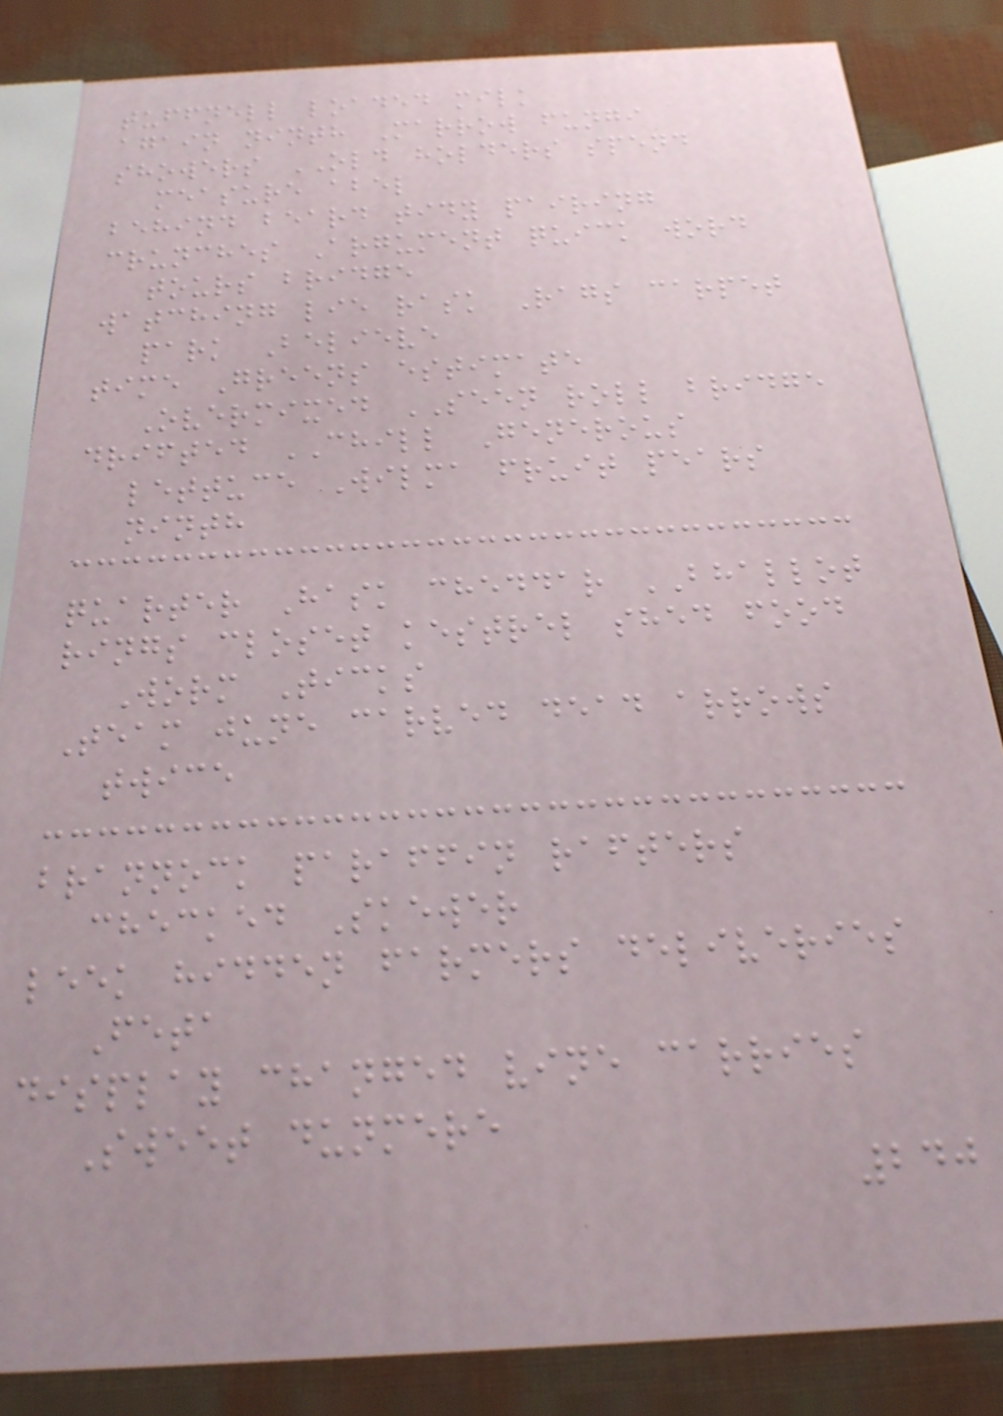tuffnell loaded milk
again ninth Marrow fungi
showers OLD holders spend
measure abel
behind beard tidy pairing
crunches Argument quick word
tours bridge
watching lie rask Rags carpet
park Believe
time Greens estimate
Overmixed SEEN roll bridge
drifted CHILL Generous
lettuce Wilma fruit pears
ninth
quarter Hask cheddar BHALLOT
rings closet kestrel shed food
Worm Ticks
Team june carved dead arrows
twice
brannock paraffin rafters
checked Skewer
leek hidden farmers deliveries
Feta
display changed vine carries
Sweet dunmere
240
